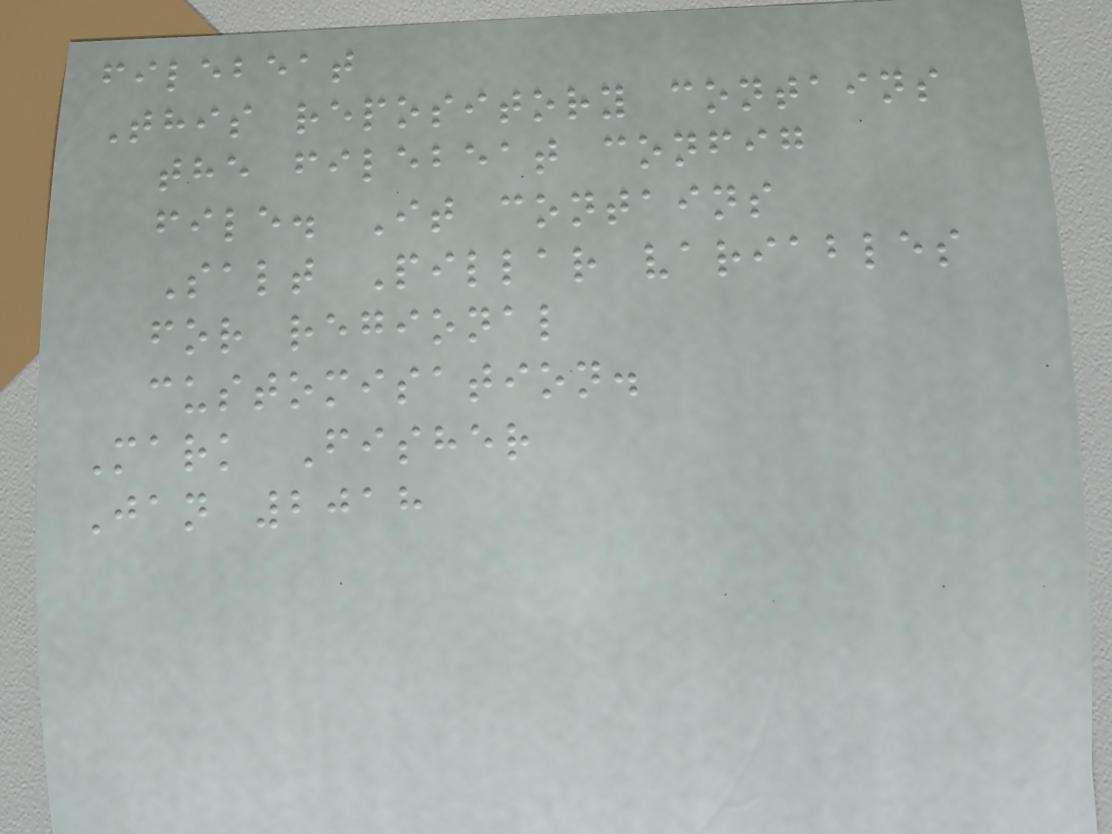filebeat
This repository contains
the filebeat config
file. It contains
Salt Pillar variables
for regional
customisation.
Mark Fisher
Jan 2018
